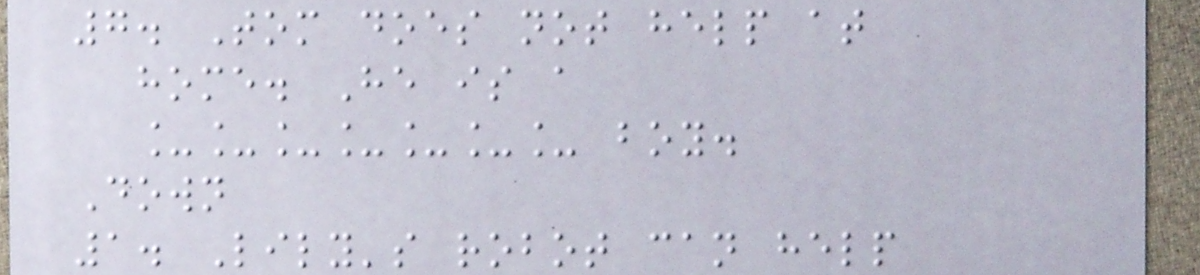7. Tom does not help at
home. He is a
_______ boy.
Down
1. Lily's robot can help
